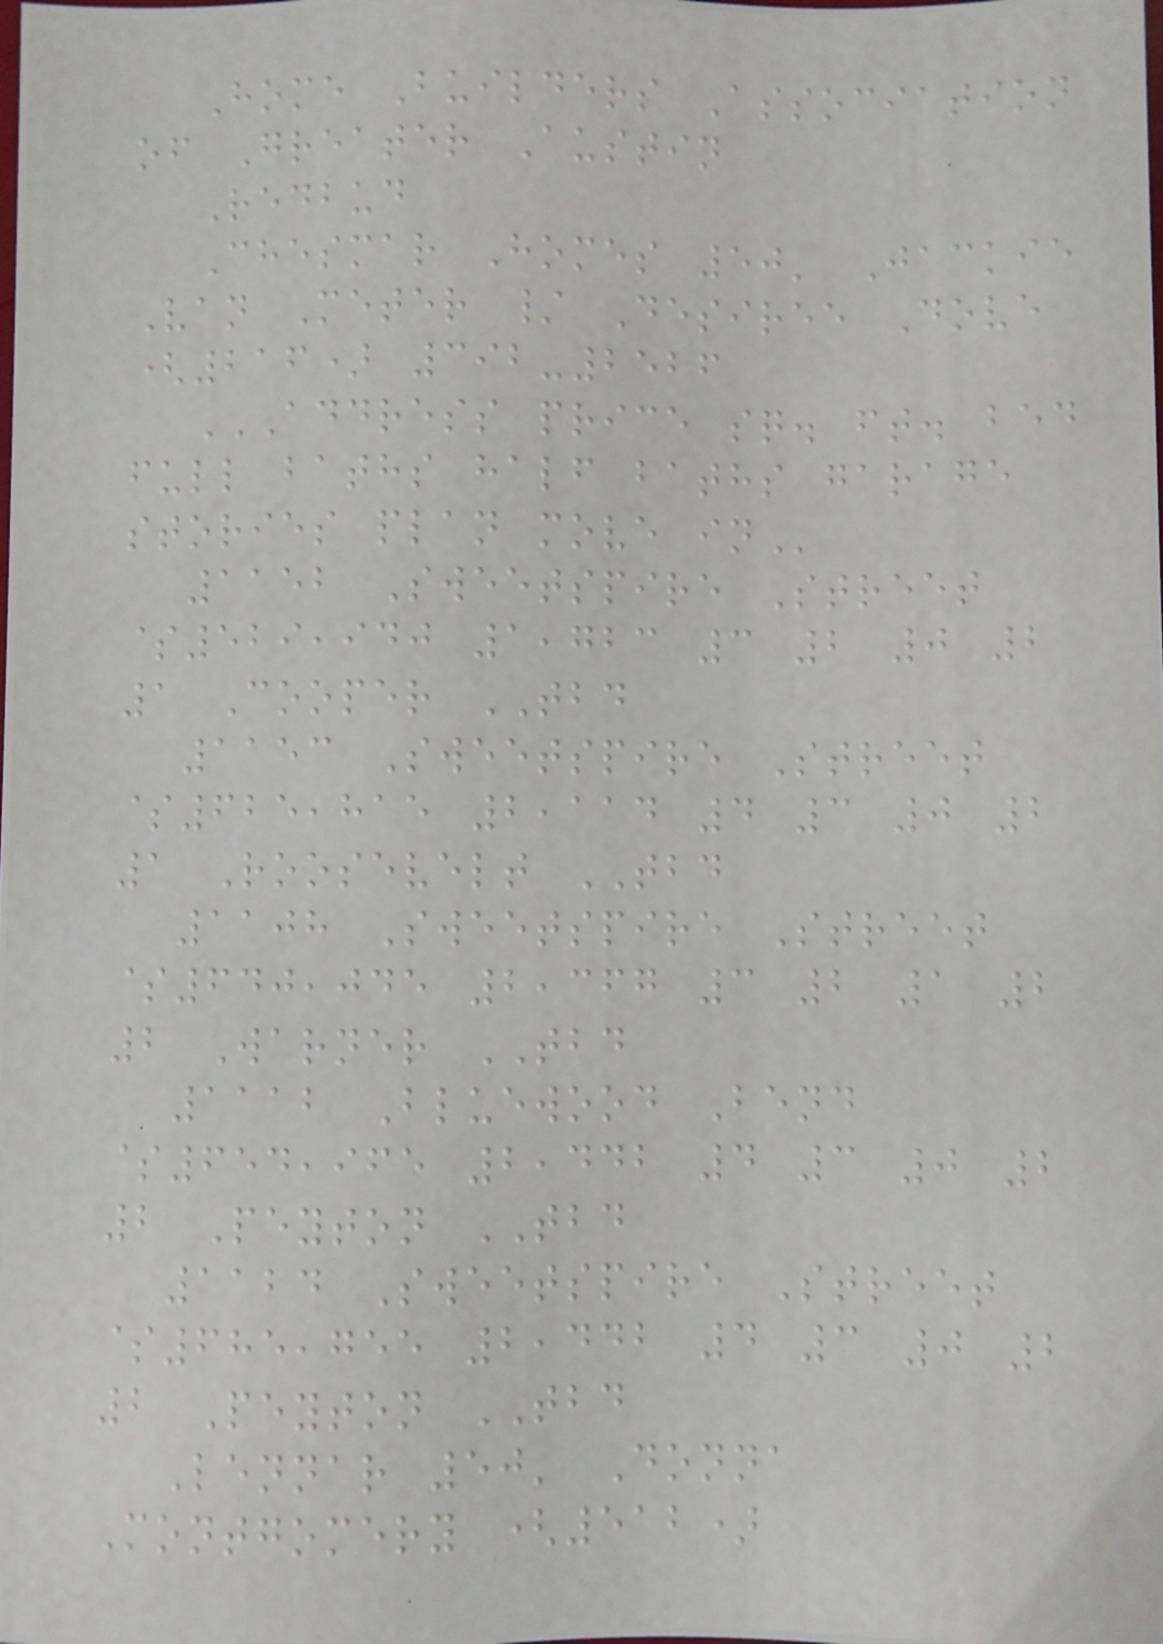Home Builders Association
of Greater Austin
Redbud
Chesmar Homes 50' Jackie
Van Meter / Desiree Dove
(216) 392-2526
ADDRESS PRICE SQ. FT. BED
FULL BATHS HALF BATHS GARAGE
STORIES PLAN MOVE IN
1152 Sweetspire Street
$529,940 1,723 3 2 0 2
1 Cooper TBD
1153 Sweetspire Street
$625,815 2,114 4 3 0 2
1 Roosevelt TBD
1108 Sweetspire Street
$640,045 2,367 3 2 1 2
2 Warner TBD
1112 Bluewood Bend
$654,965 2,442 4 3 0 2
2 Peyton TBD
1124 Sweetspire Street
$685,755 2,442 4 3 0 2
2 Peyton TBD
Lennar 50' Donna
Montgomery (512)
